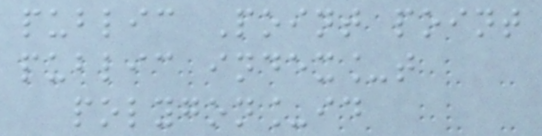public Point point
public index_t
polygon_id
